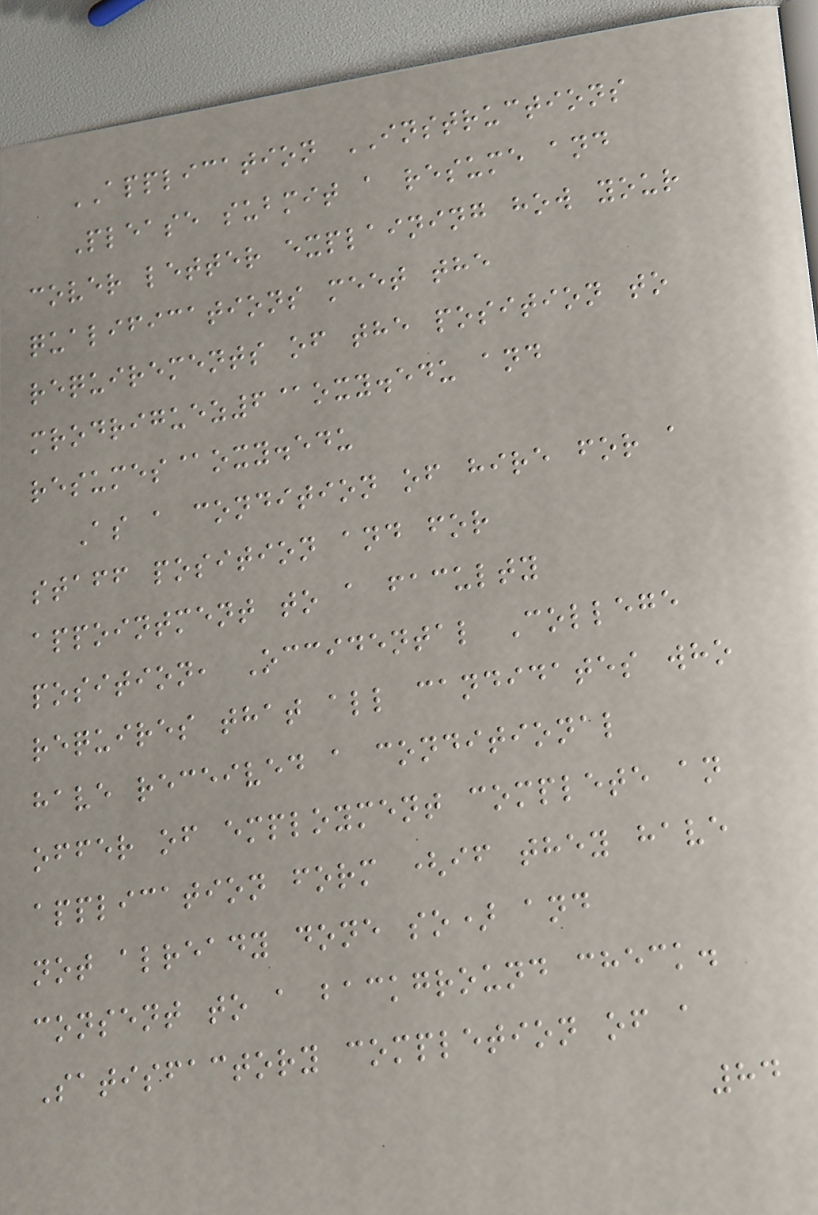APPLICATION INSTRUCTIONS
Please submit a resume and
cover letter explaining how your
qualifications meet the
requirements of the position to
mrodriguez6@oxy.edu and
resumes@oxy.edu
As a condition of hire for a
staff position and for
appointment to a faculty
position, Occidental College
requires that all candidates who
have received a conditional
offer of employment complete an
application form (if they have
not already done so) and
consent to a background check.
Satisfactory completion of a
84
